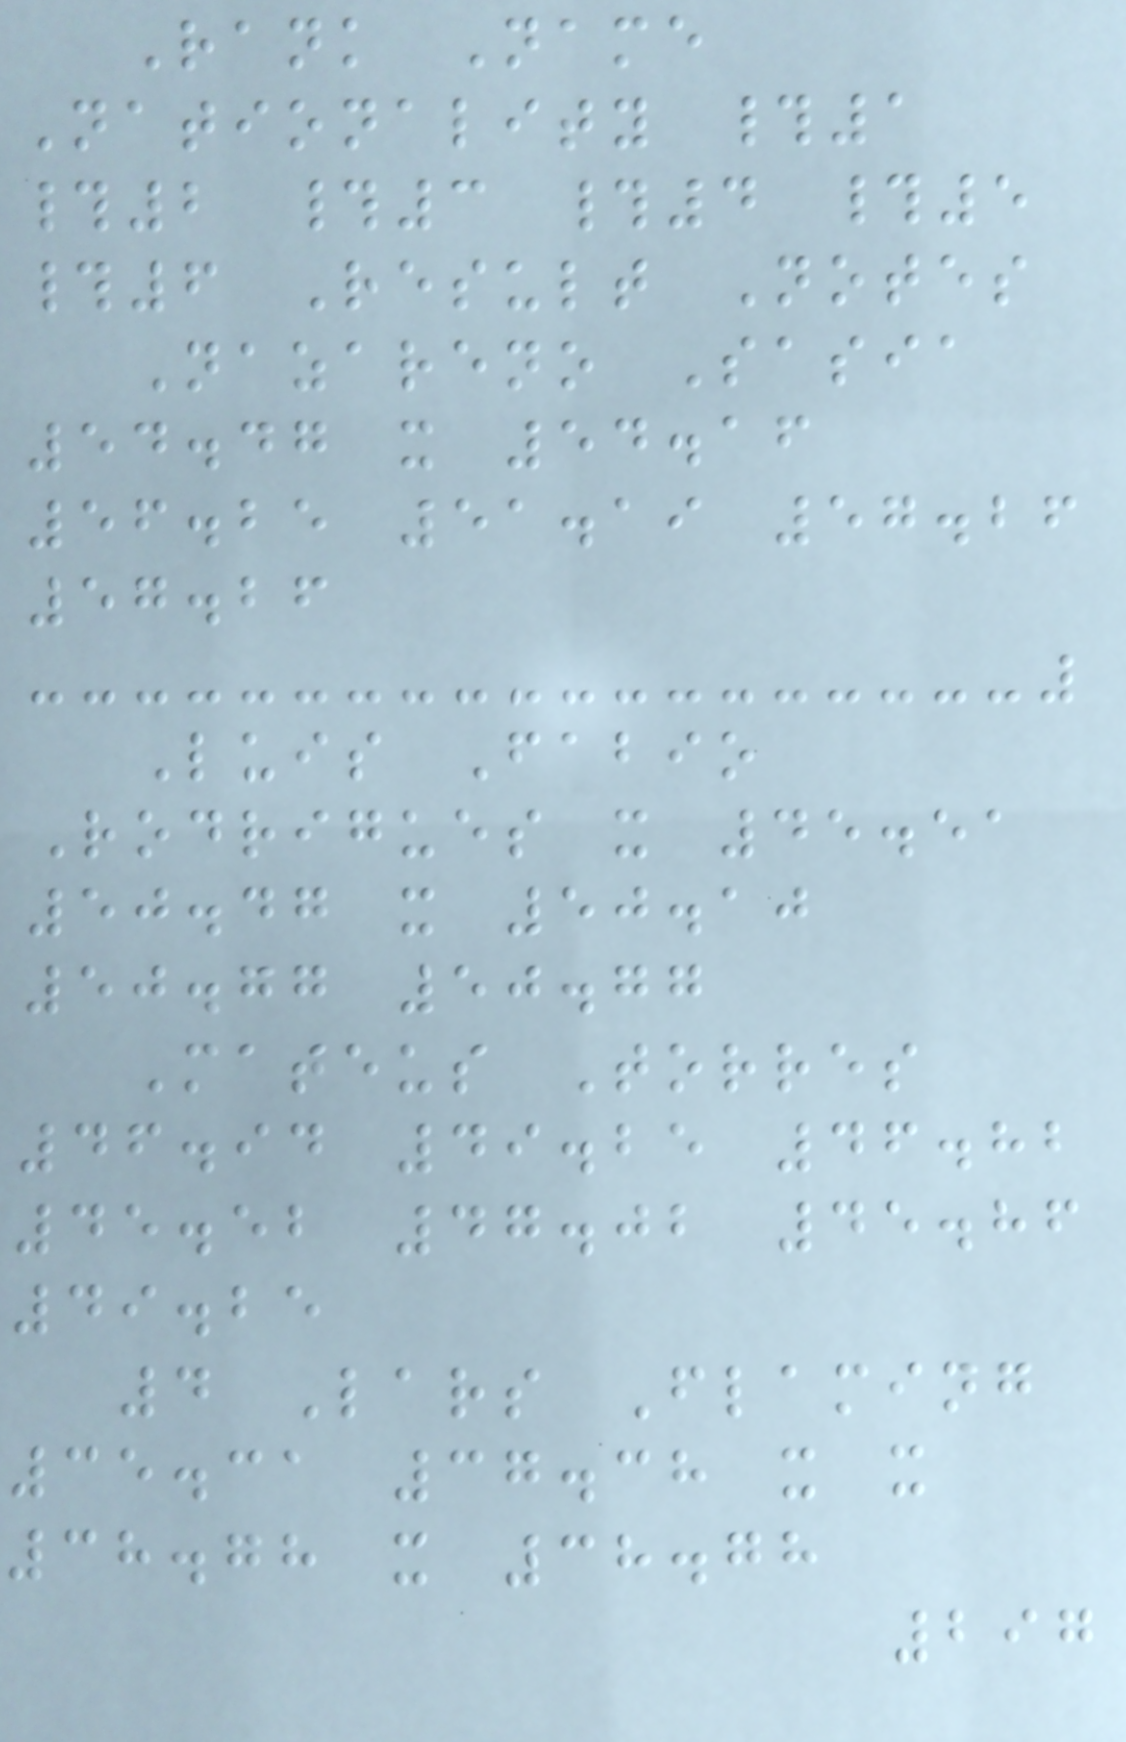Rank Name
Nationality #1
#2 #3 #4 #5
#6 Result Notes
Nazareno Sasia
54.47 x 54.16
56.25 51.19 57.26
57.26
Luis Fabio
Rodrigues x 45.51
50.47 x 50.10
50.77 50.77
Mateus Torres
46.94 49.25 46.82
45.52 47.02 45.86
49.25
4 Lars Flaming
35.31 37.38 x x
38.78 x 38.78
297
